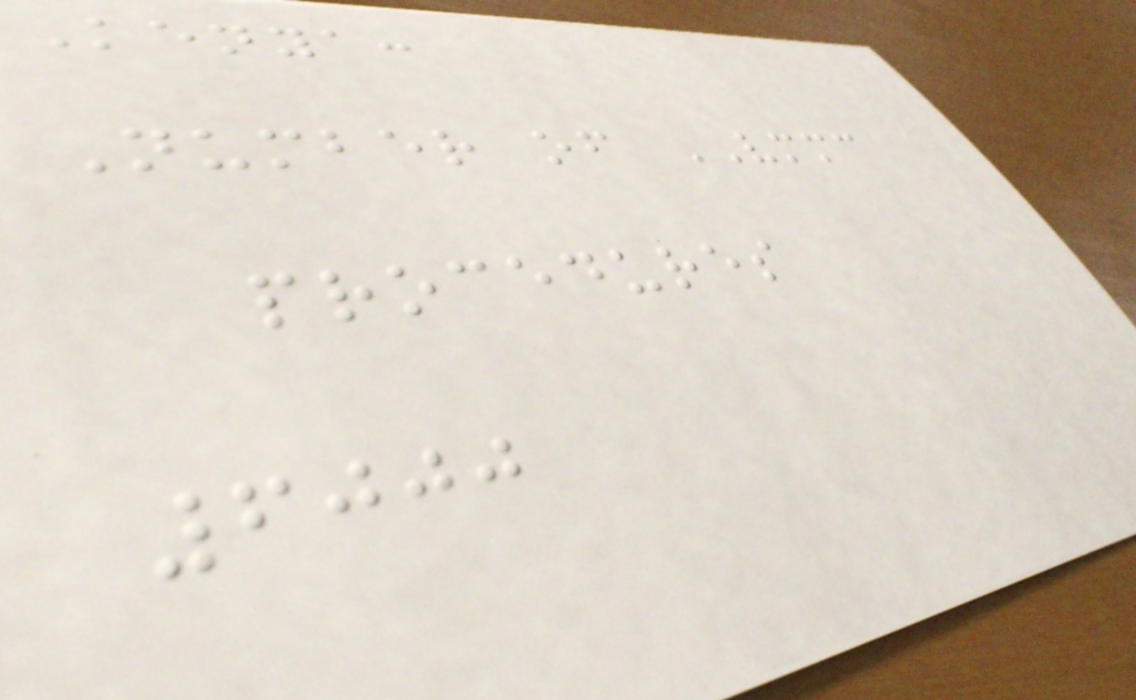Kenya:
Number of VMMC
procedures
6000
